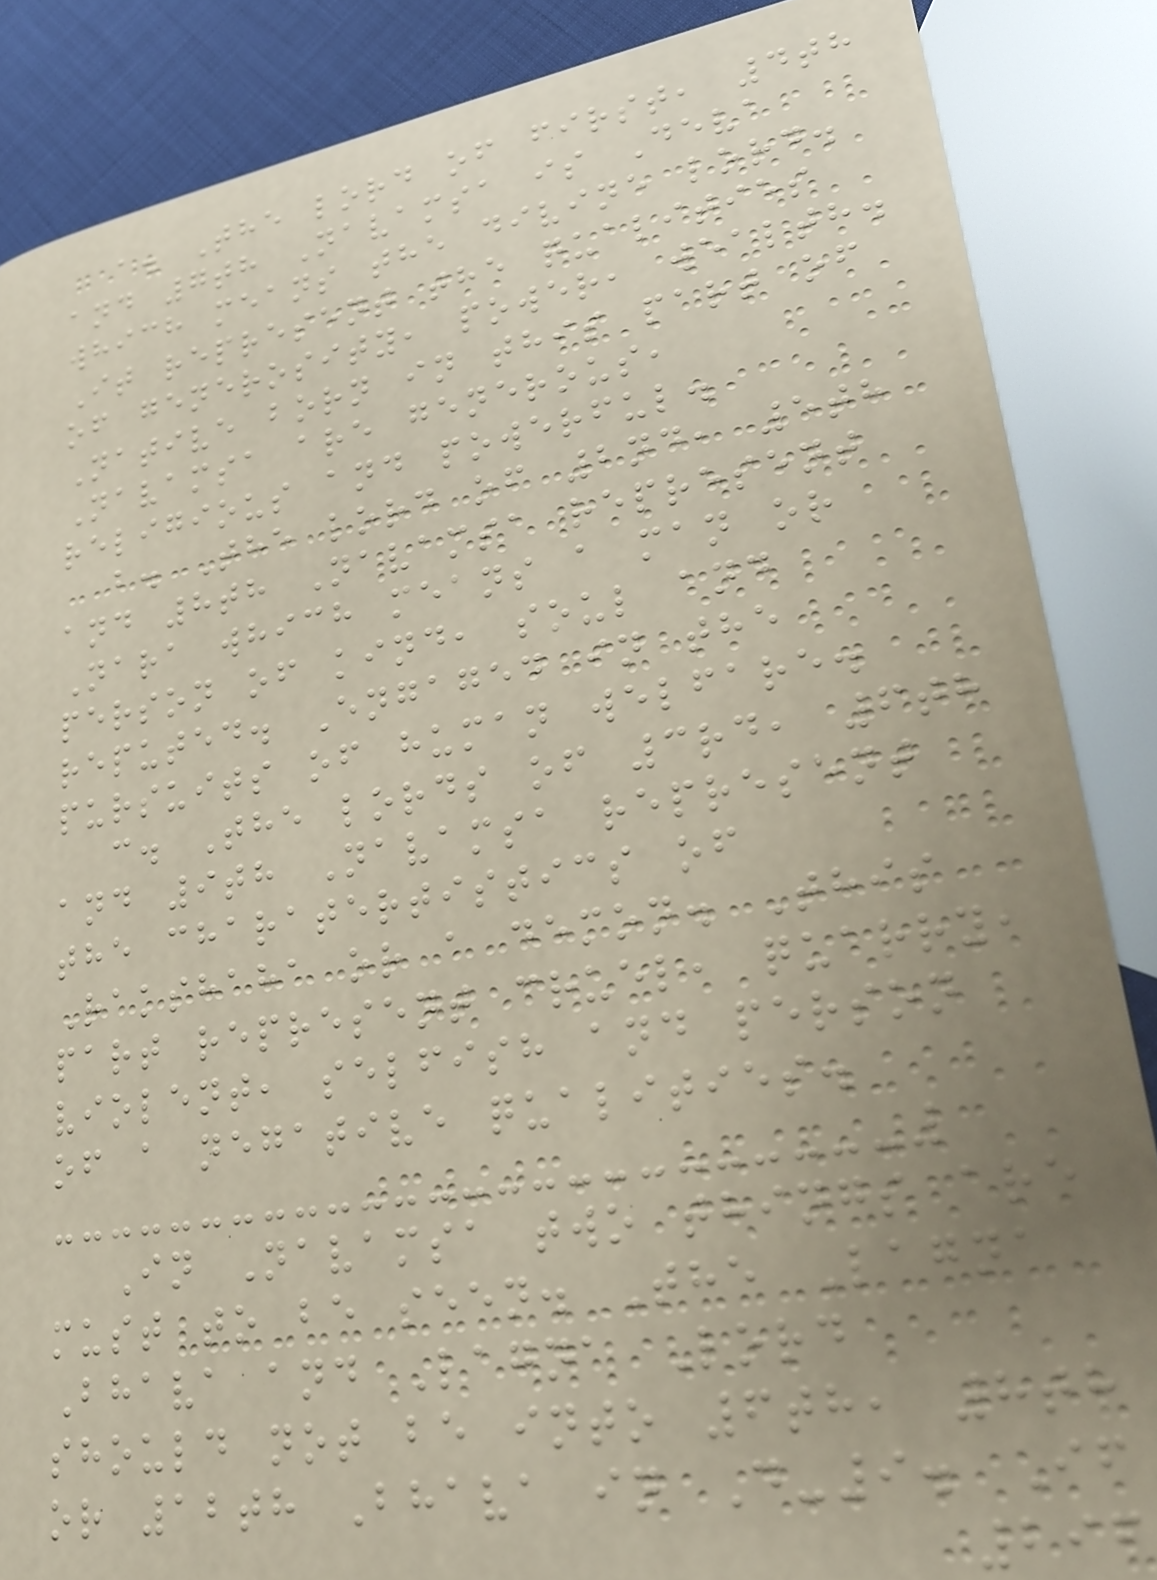a. The lord of first, 4th
and 7th Navamsa is Deva
which means the divine lord.
It represent the qualities
of generosity, power, wealth.
Native born in this part of
Navamsa are generous,
religious and powerful.
b. The lord of 2nd, 5th
and 8th Navamsa represent
Nara which means a man or
person of kind, soul and
reputed. Engaged in the
pursuits of human welfare.
c. The lords of 3rd, 6th
and 9th Navamsa represent
the charatertistics of
Rakshaha or a demon. This
part represent cruel, quarry,
violent, selfish and person
of a negative qualities.
In Navamsa two things are
must to be seen. The Lagna
Bhava and Lagna Lord
should not be into 6th, 8th
or 12th Bhava in D-9. If
296
